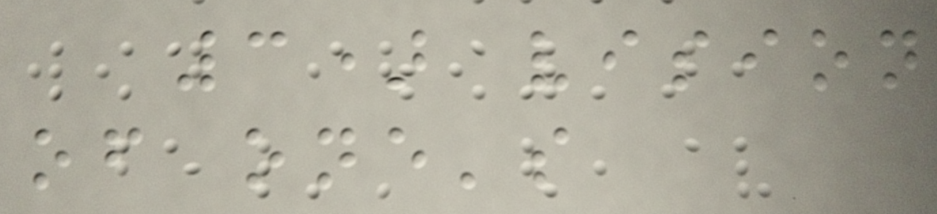3) vision
of one's
